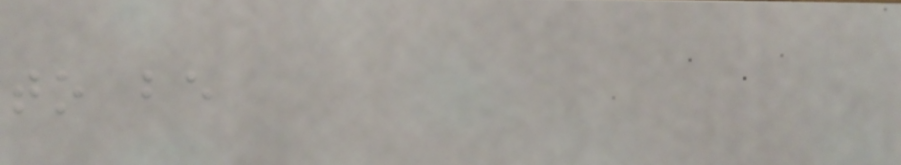to be
